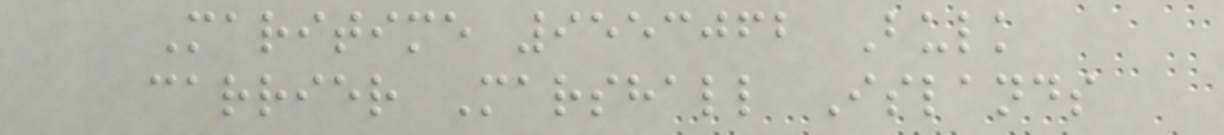Maritime 9553062 Bulk
carrier Marshall Islands
